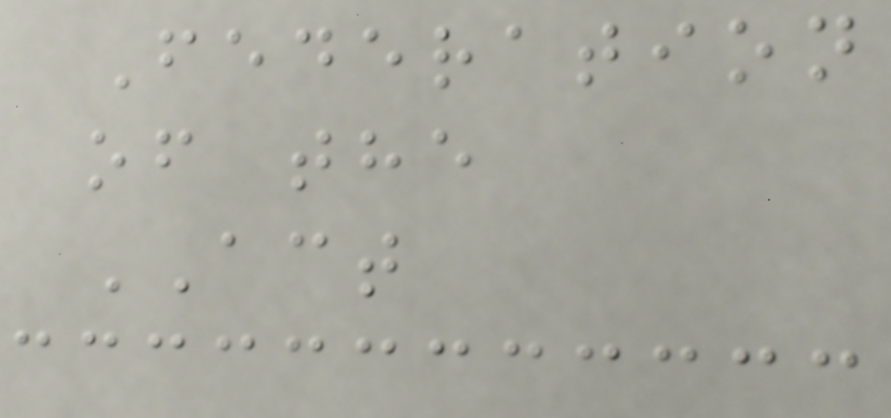Federation
of the
ACT
